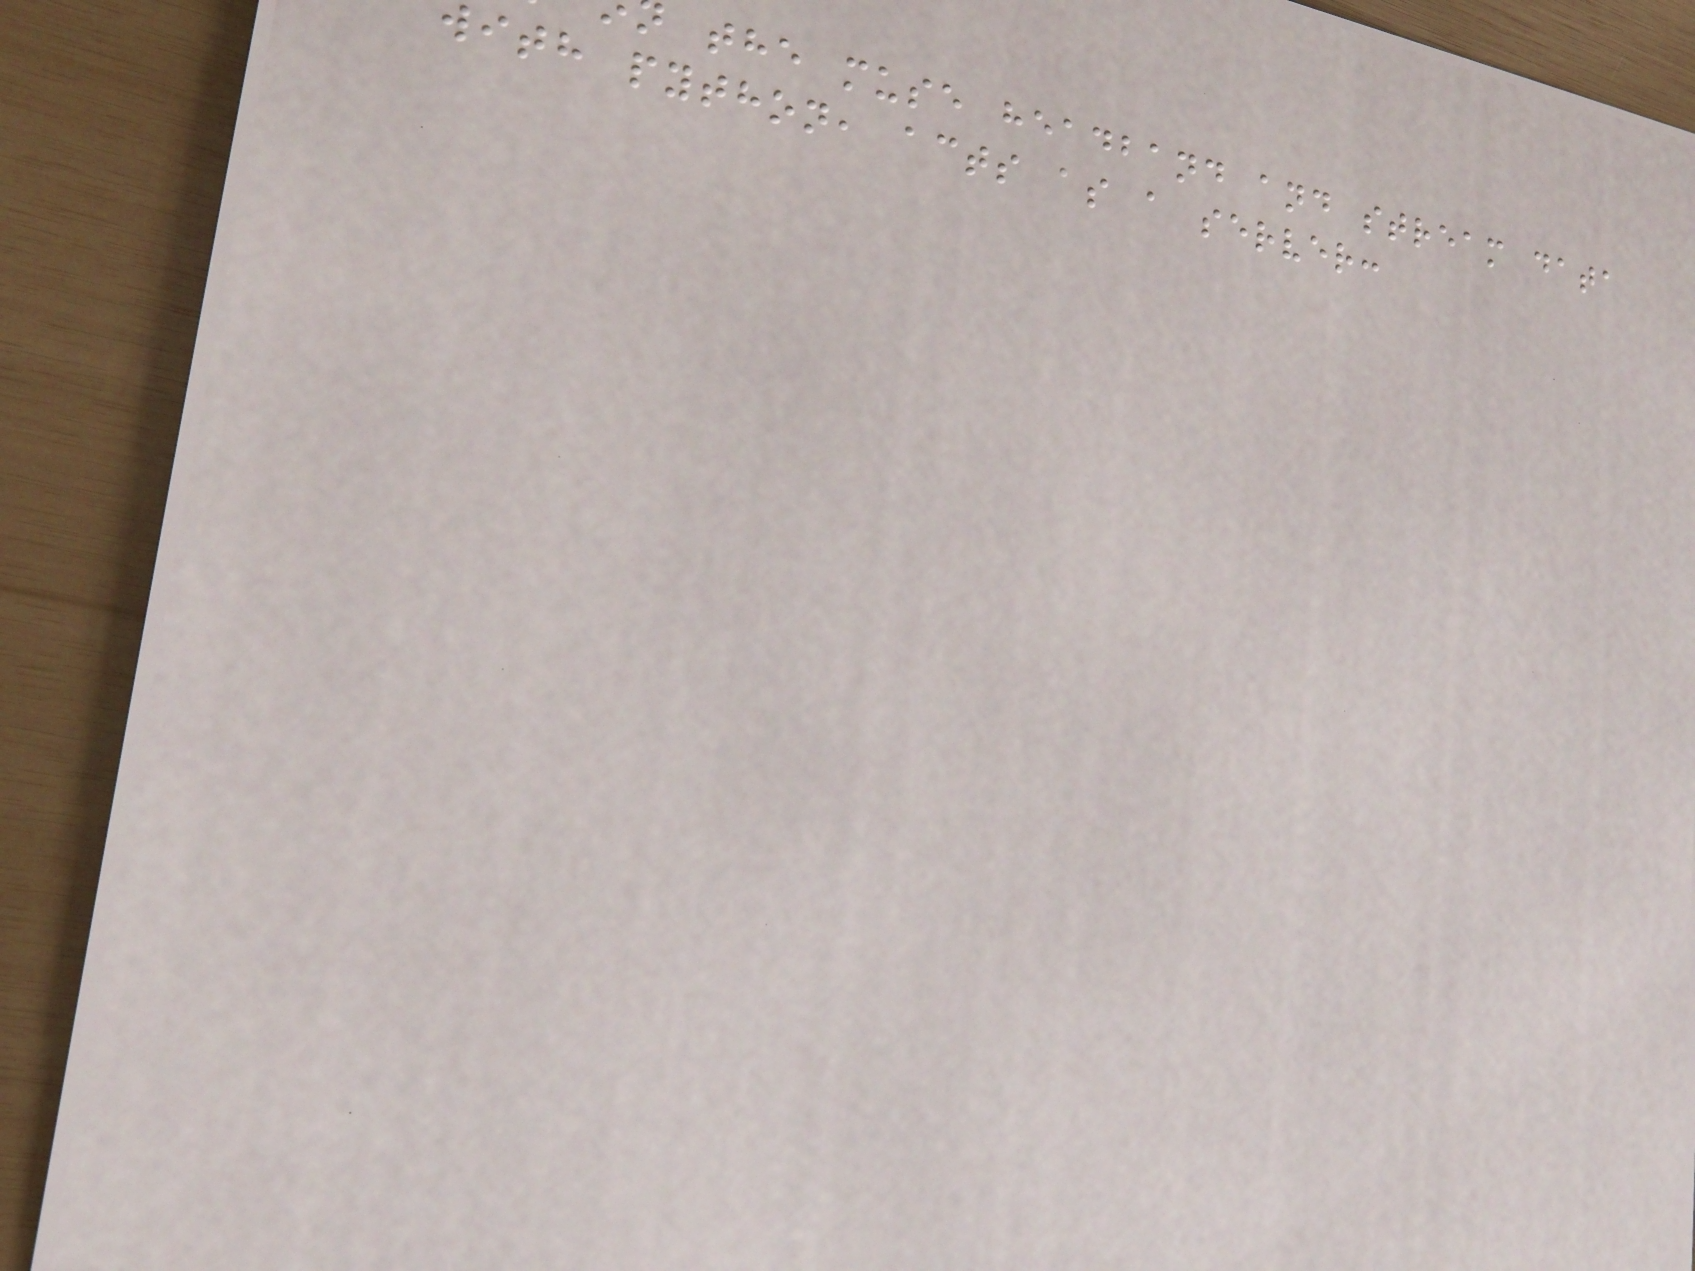the muse headband and stream data
ith python, acts as a server:
